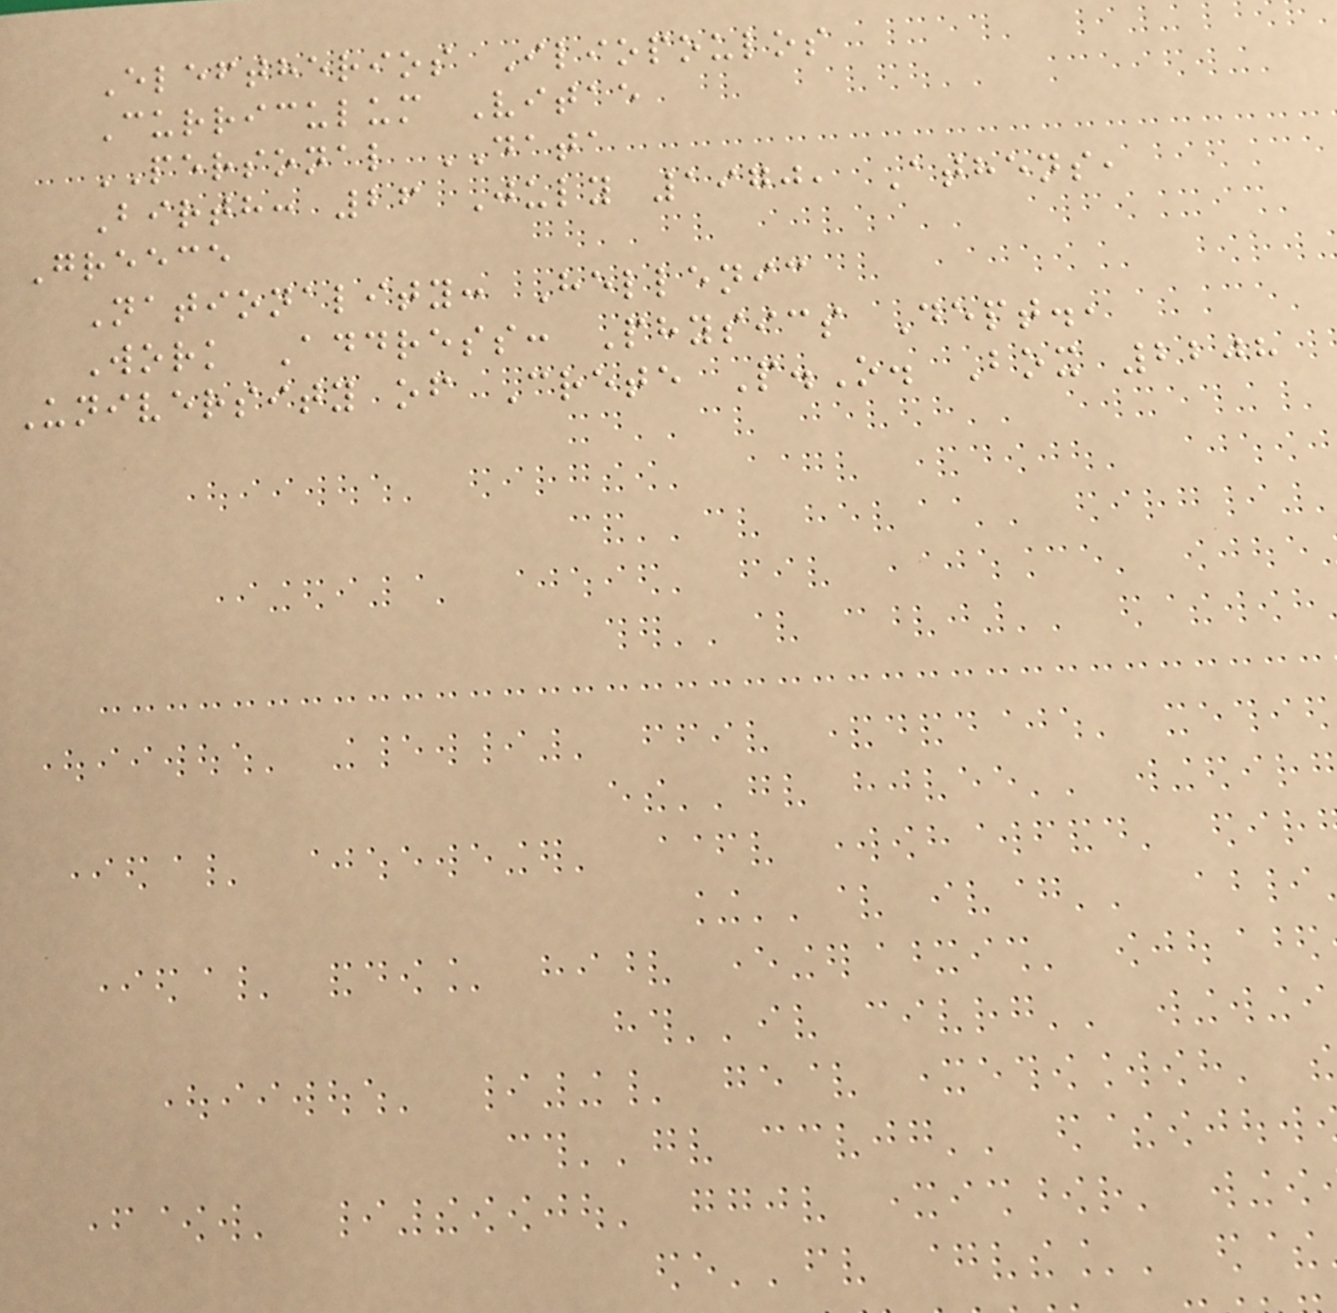Eleftherios Iliopoulos
Curriculum Vitae
PERSONAL DATA
Birth: 26 July 1970, Athens,
Greece
Nationality: Hellenic
Work Address: Physics Dept.,
University of Crete P.O. Box 2208
